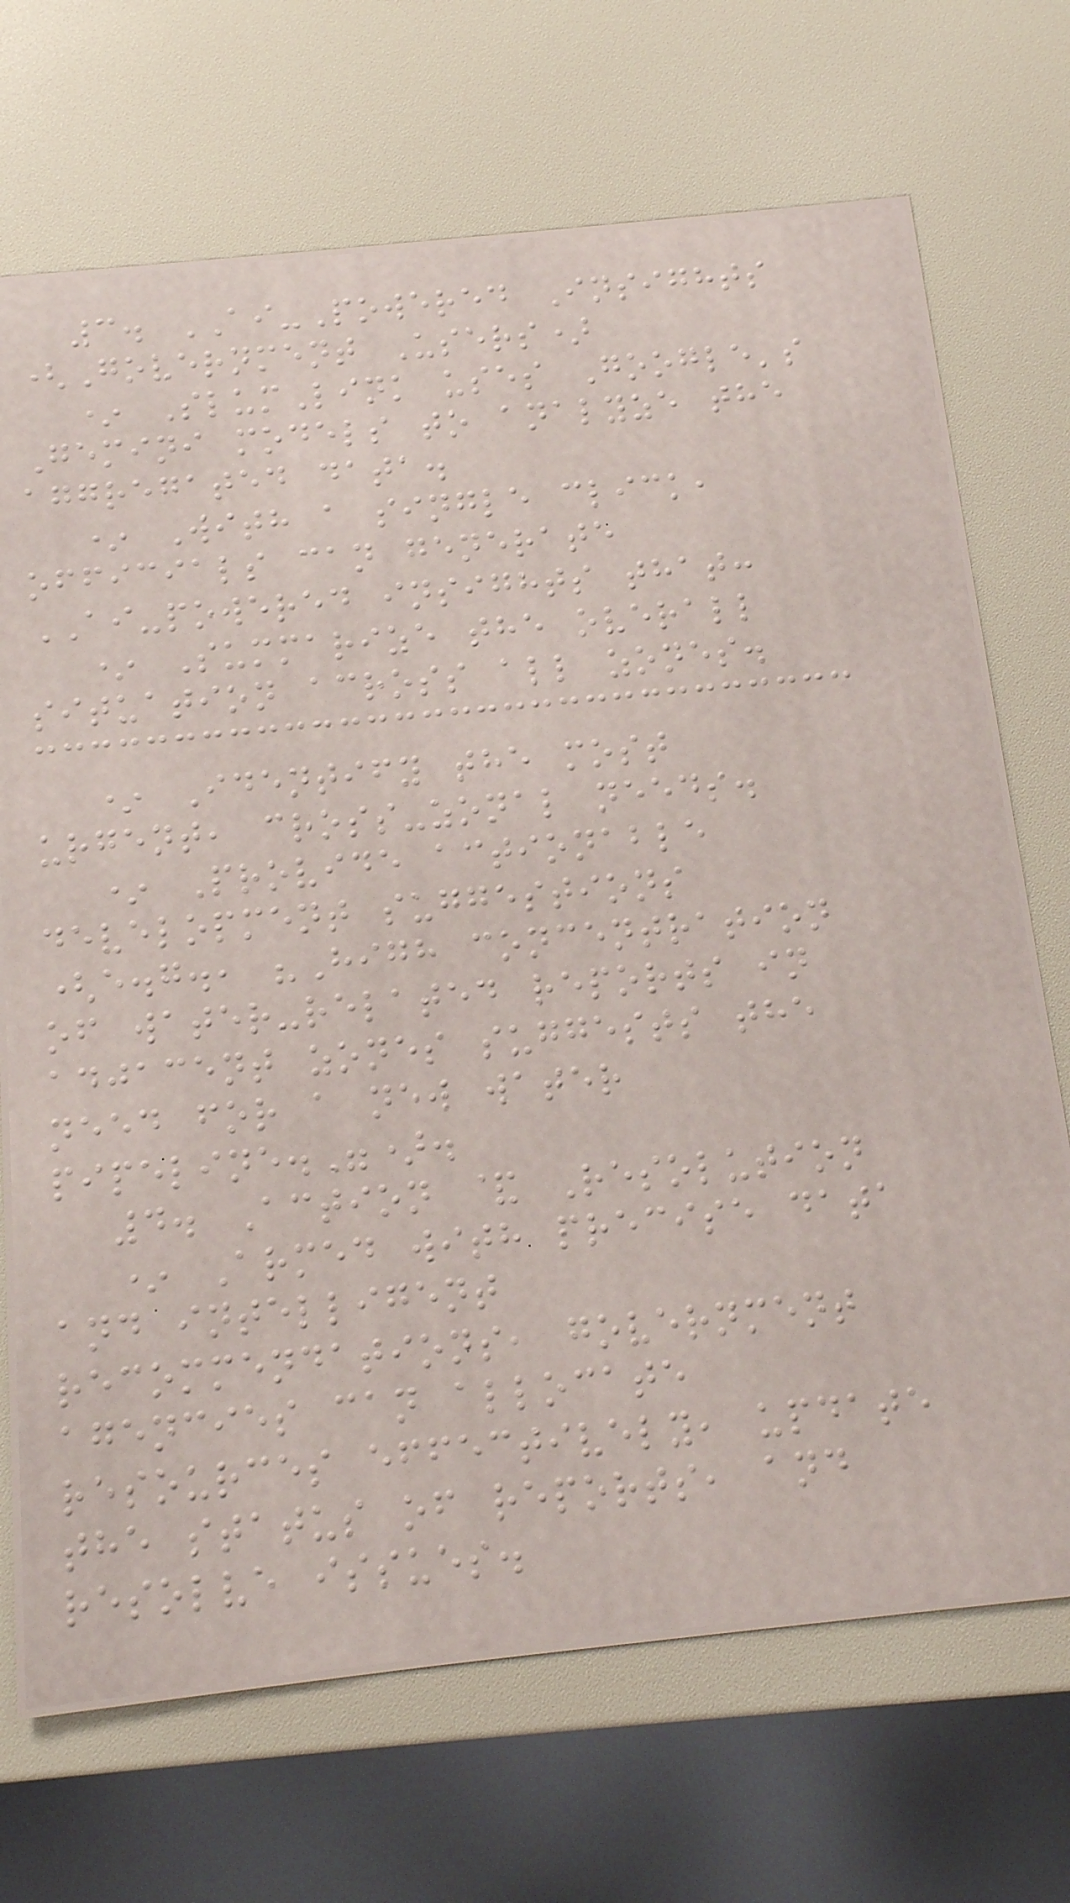3. AI-Powered Insights
(Government Users)
* SlumLink uses Google's
Gemini models to analyze the
aggregated data.
* With a single click,
officials can generate
AI-powered insights that:
* Summarize the overall
situation across all zones.
* Identify the most
urgent, cross-zonal needs.
* Provide actionable
development suggestions
(e.g., "High concentration
of water-related reports in
adjacent zones suggests the
need for a new water
pipeline.").
4. Action & Resolution
* Armed with precise data
and intelligent
recommendations, government
agencies can allocate
resources effectively, update
the status of reports, and
resolve issues.
